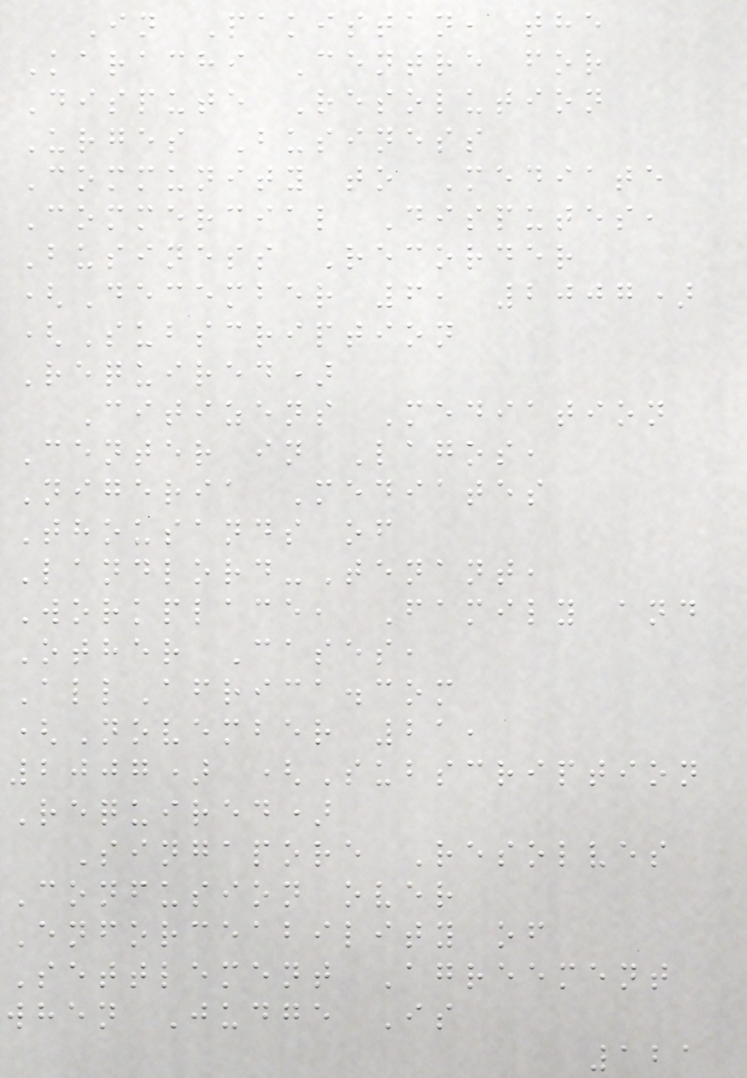In Pakistan, the
Karachi Centre for
Dispute Resolution
Urges Business
Community to Mediate
Commercial Disputes,
Business Recorder
(December 6, 2007)
(Subscription
Required)
Citizens Mediation
Center in Lagos,
Nigeria Mediates
Thousands of
Landlord-Tenant,
Workplace, Family and
Other Cases,
AllAfrica.com
(November 21,
2007) (Subscription
Required)
Singapore Resolves
Confusion over
Enforceability of
Settlement Agreement
when Judge Is
121
